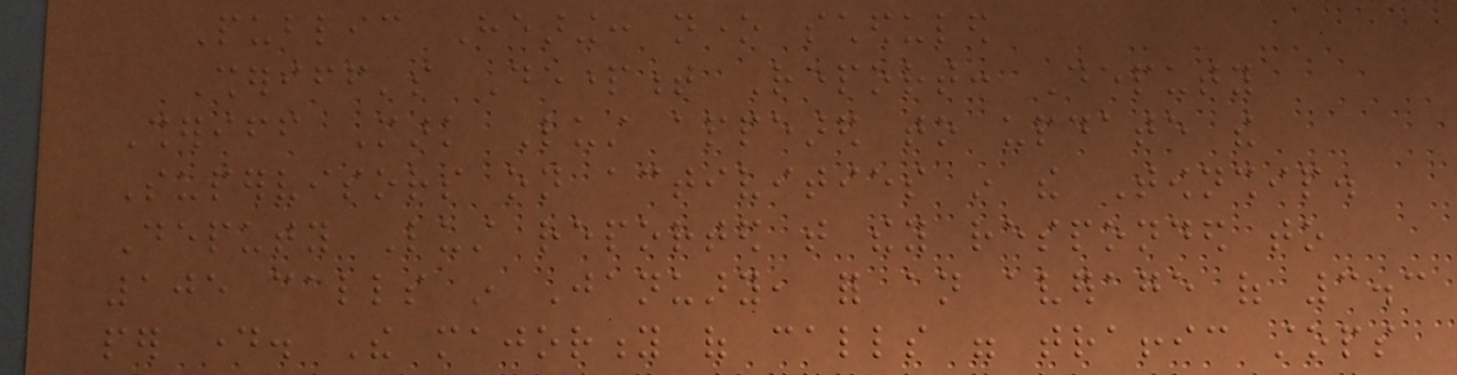Public Hearing: none scheduled
Sheriff's Department Report: Deputy
Sheriff Mark Lust appeared to update the
Supervisors on activities in the Township.
Deputy Lust reported that they responded to
105 calls in January, for an average of 3.3
per day. The majority of calls were traffic stops
